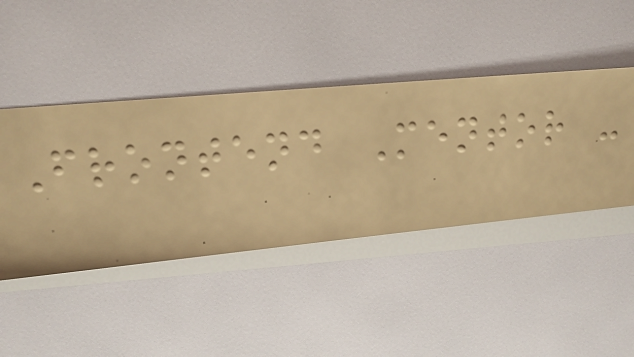Frontend Mentor -
